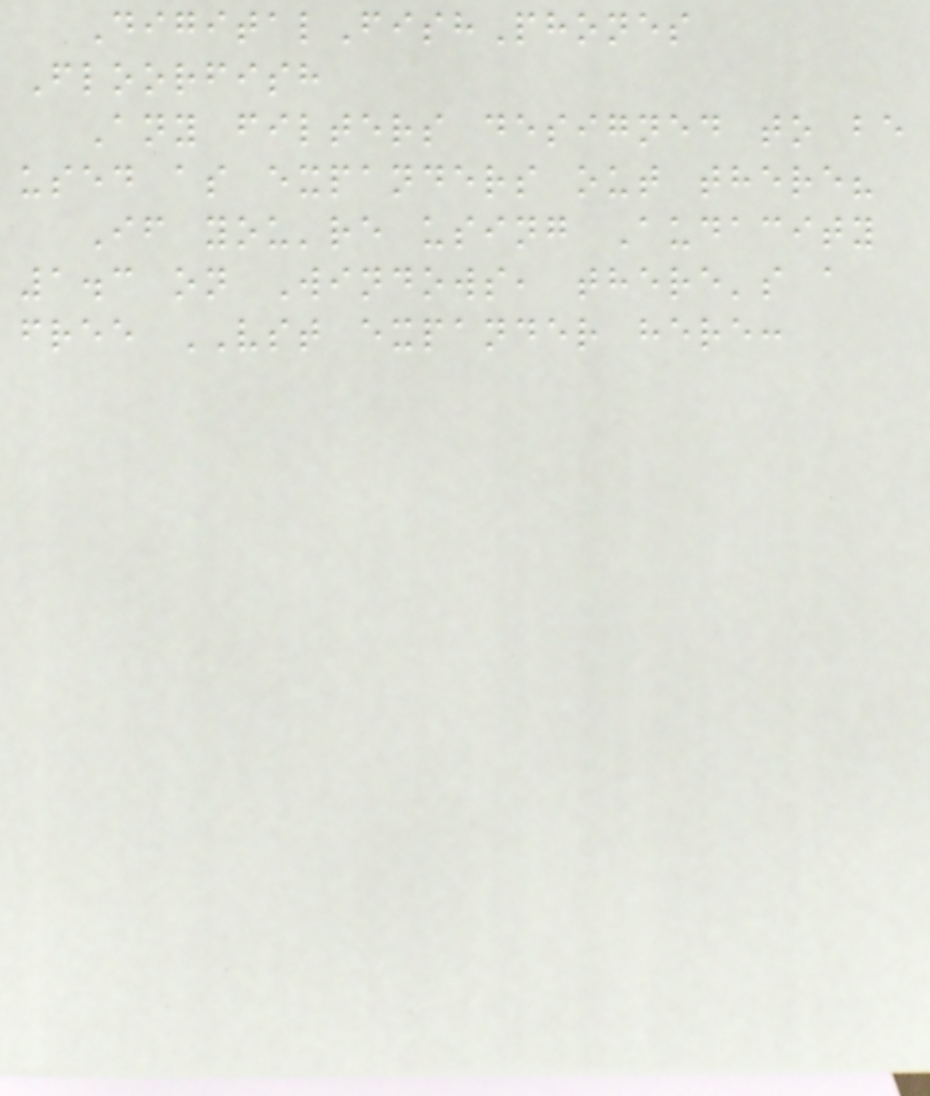DigitalFishPhones
Floorfish
Any filters designed to be
used as expanders out there?
If you're using Audacity
1.3 on Windows, there's a
free VST expander here:
